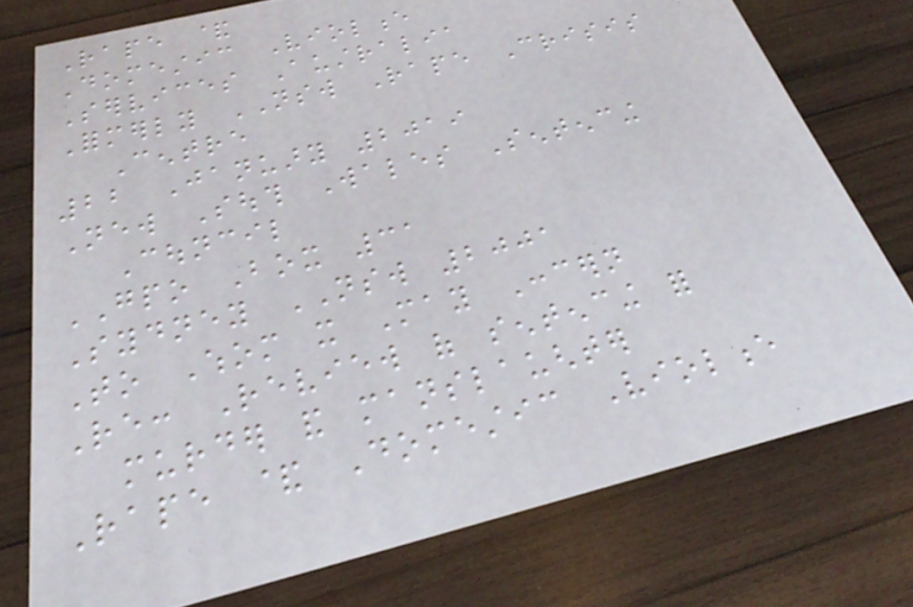Rape &
Domestic Violence
Services Australia
Formerly NSW Rape Crisis
Centre
22 January 2019
New South Wales Sentencing
Council
GPO Box 31
Sydney NSW 2001
To Whom it May Concern
Re: Review of sentencing for
murder and manslaughter
Rape & Domestic Violence
